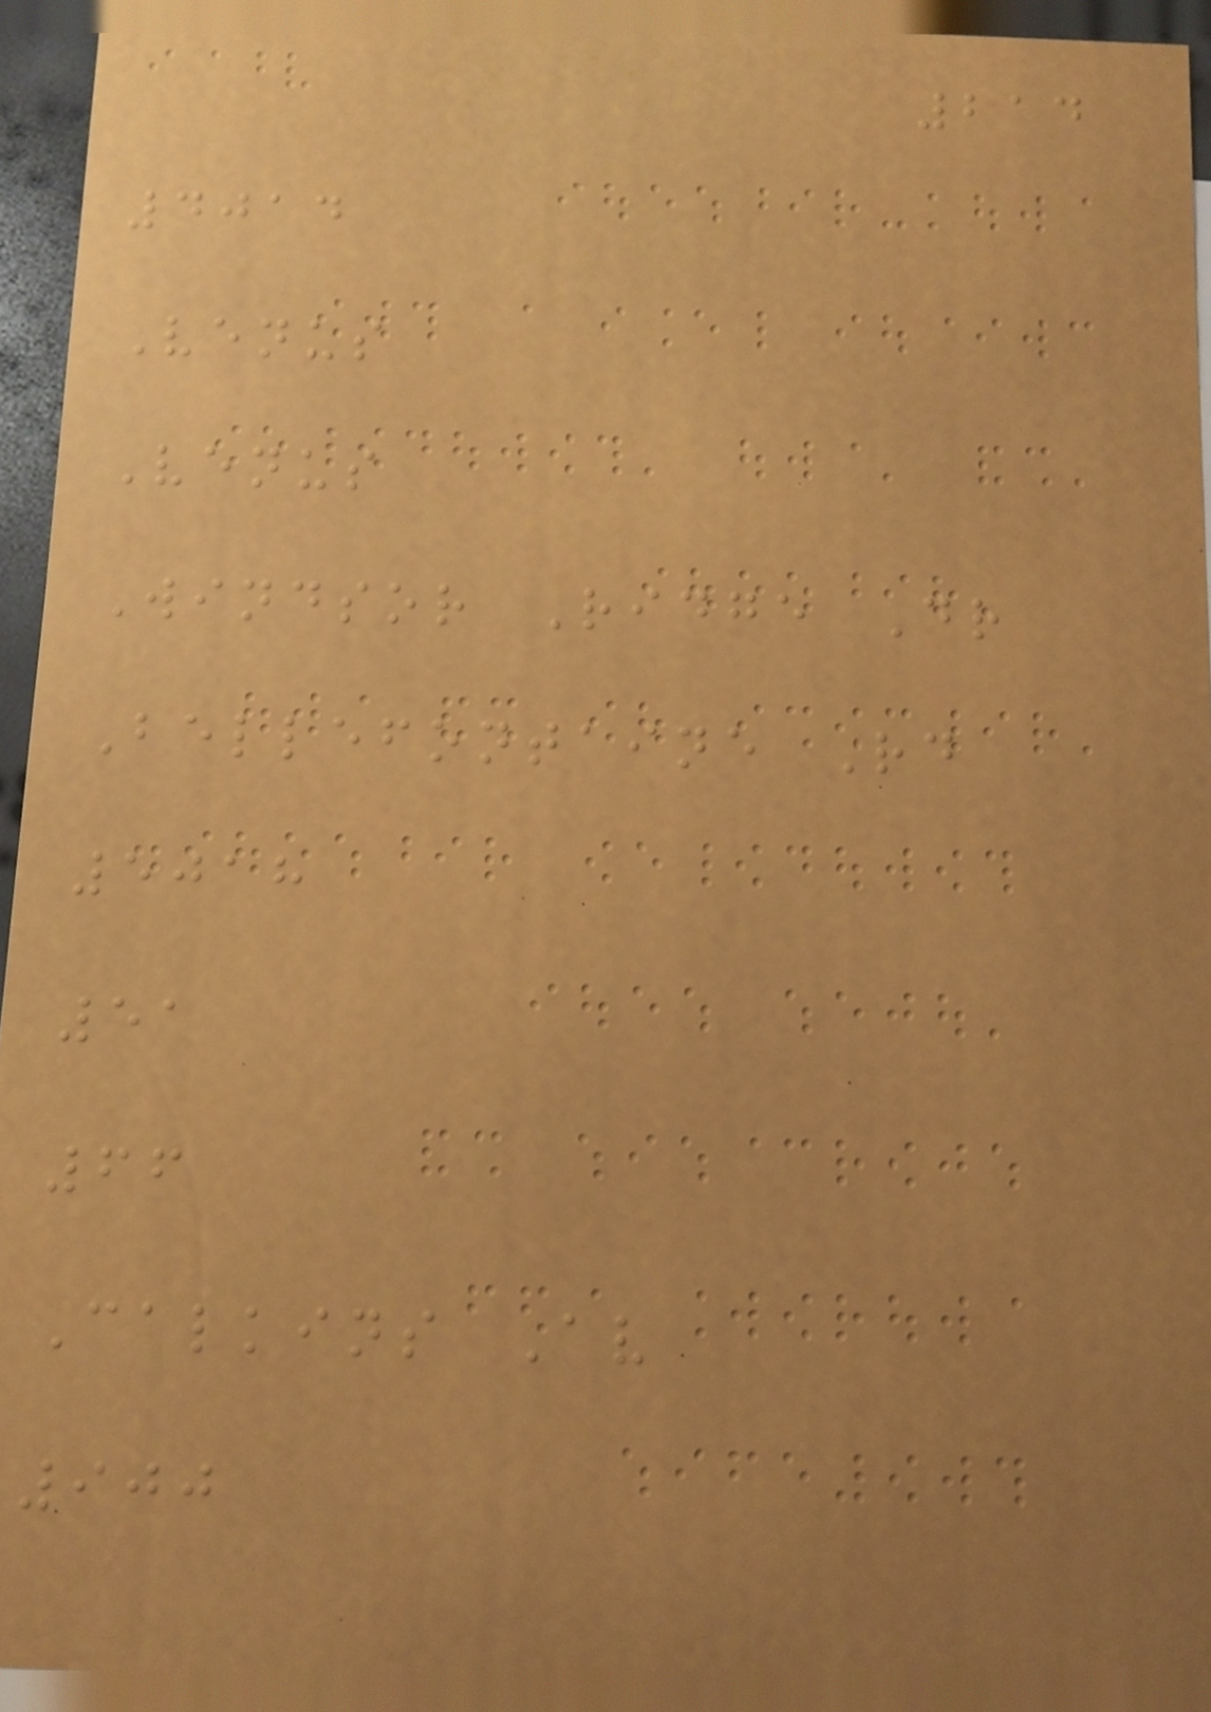214
4014
Venus
Venus
Windsor Ridge Dr
Bellefontaine Rd
5018
51
66
Calkins Av
900
